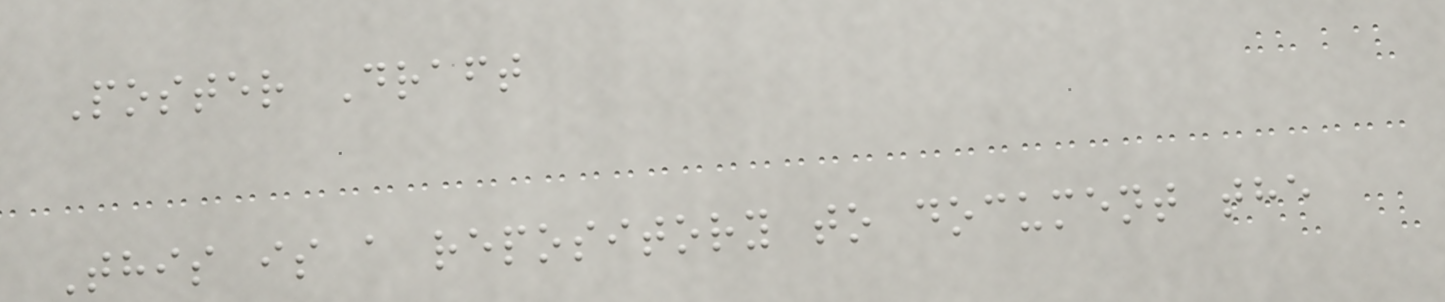Poster Draft
This is a repository to document the
